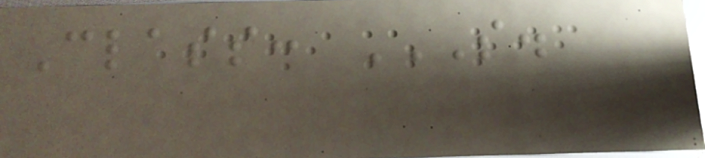Class: S.
